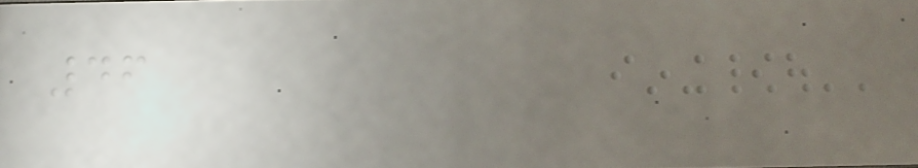46
